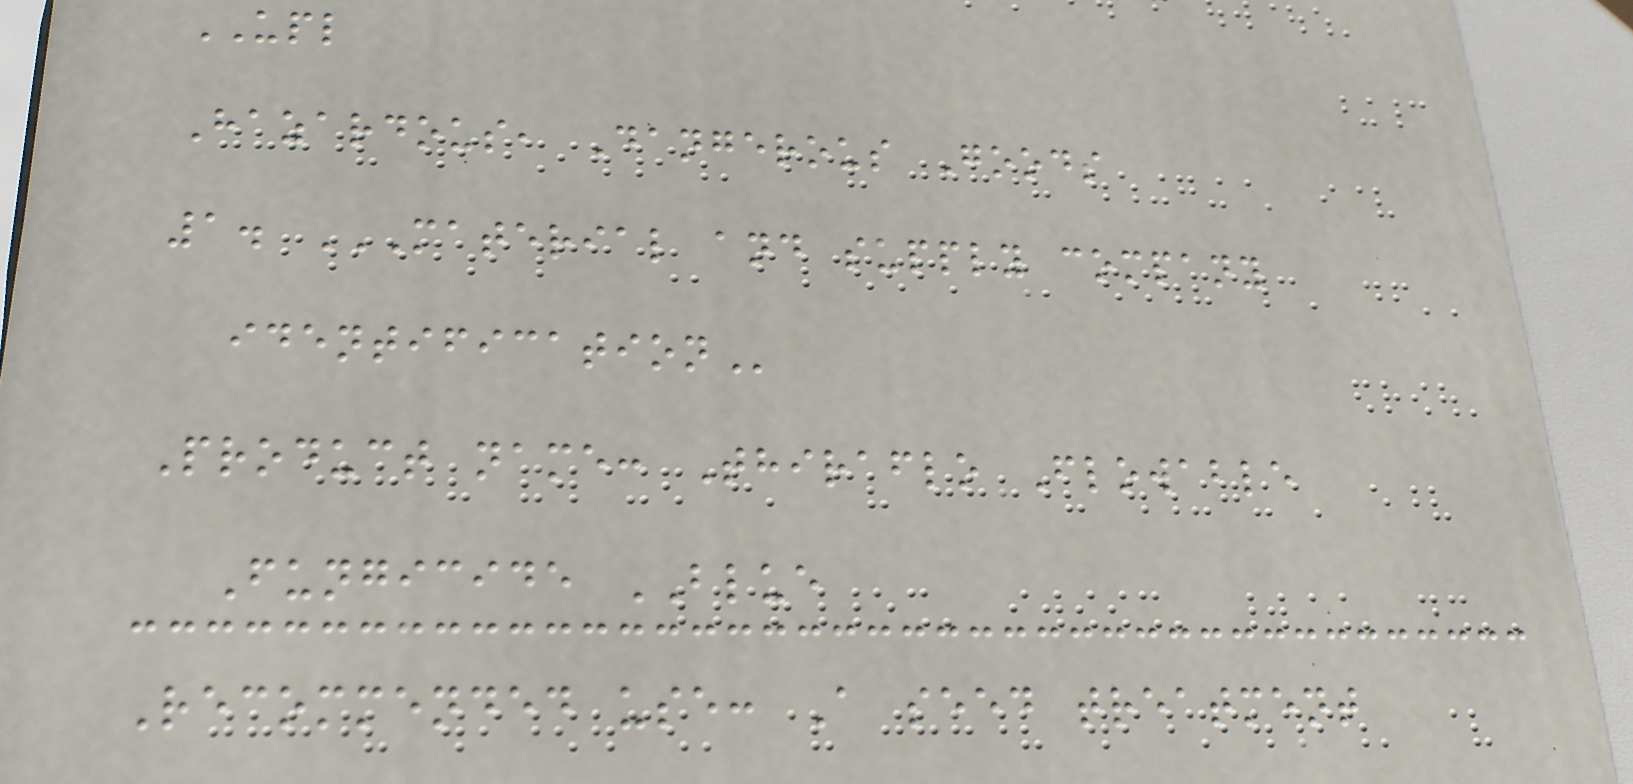UPL
Hazardous, Dangerous Goods
1. MATERIAL AND SUPPLY COMPANY
IDENTIFICATION
Product name: Thiraflo Flowable
Fungicide BLUE
Recommended use: A seed treatment
